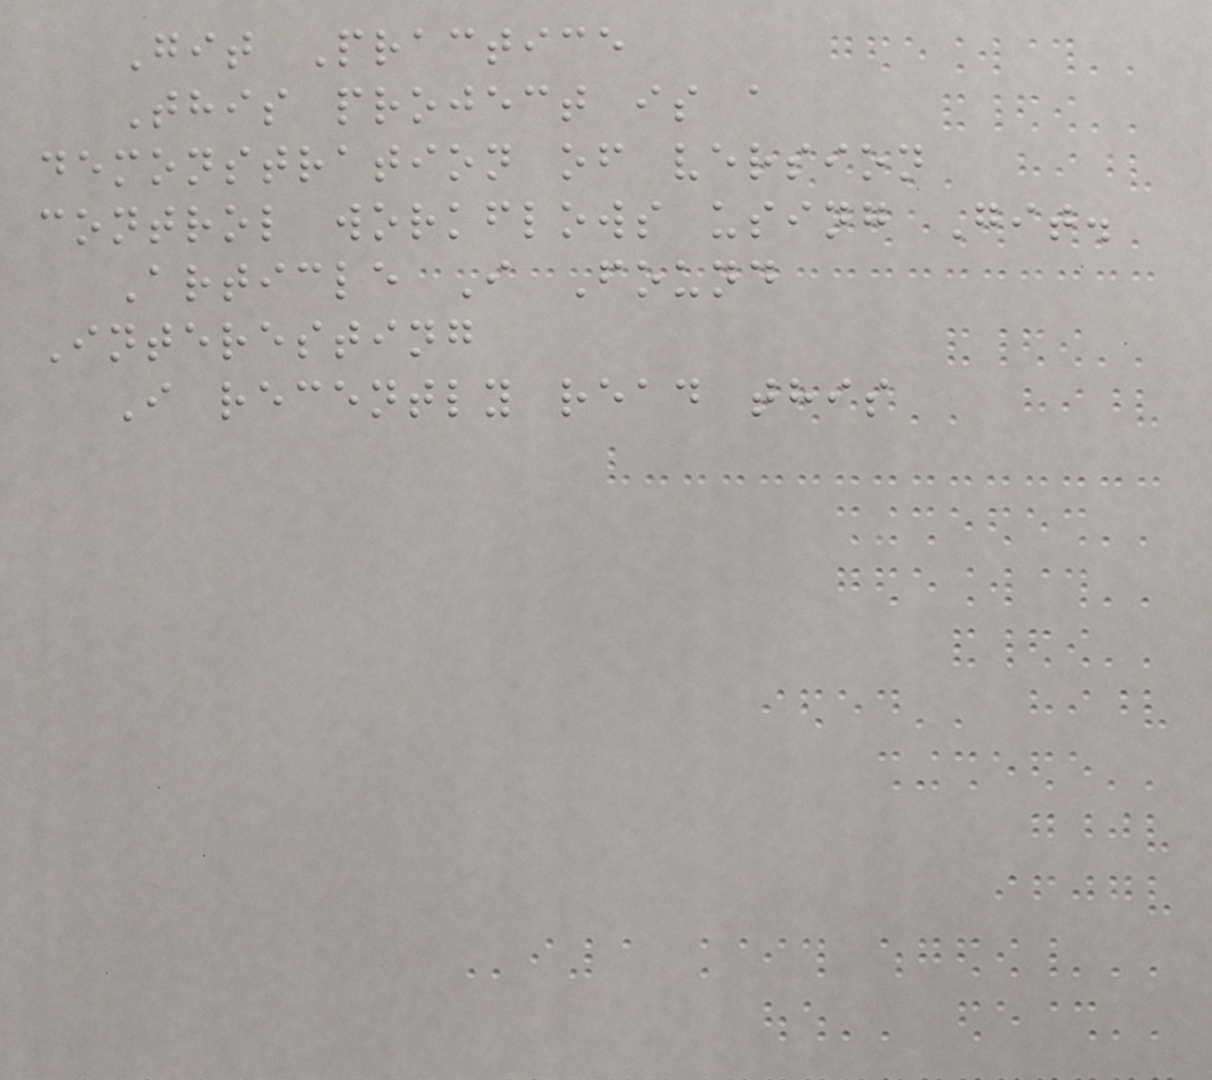Git Practice
This project is a
demonstration of version
control workflows using Git.
Article I Found
Interesting
I recently read this
